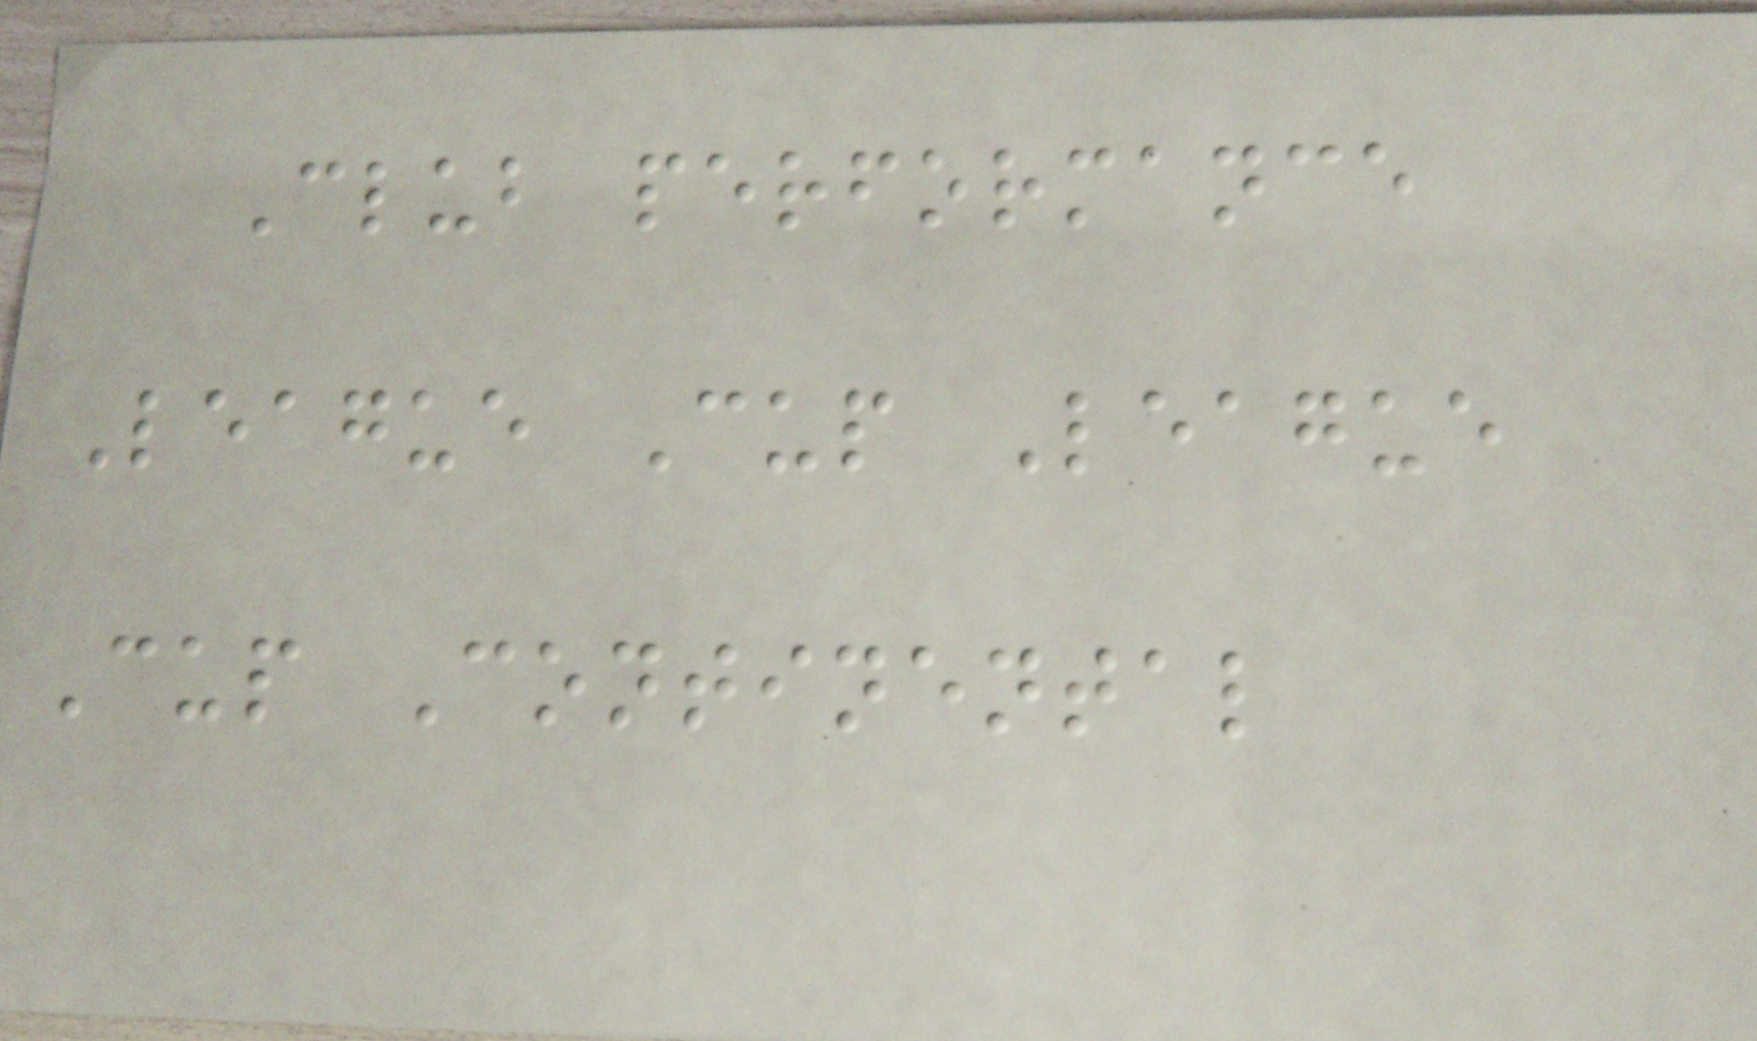Club performance
League Cup League
Cup Continental
